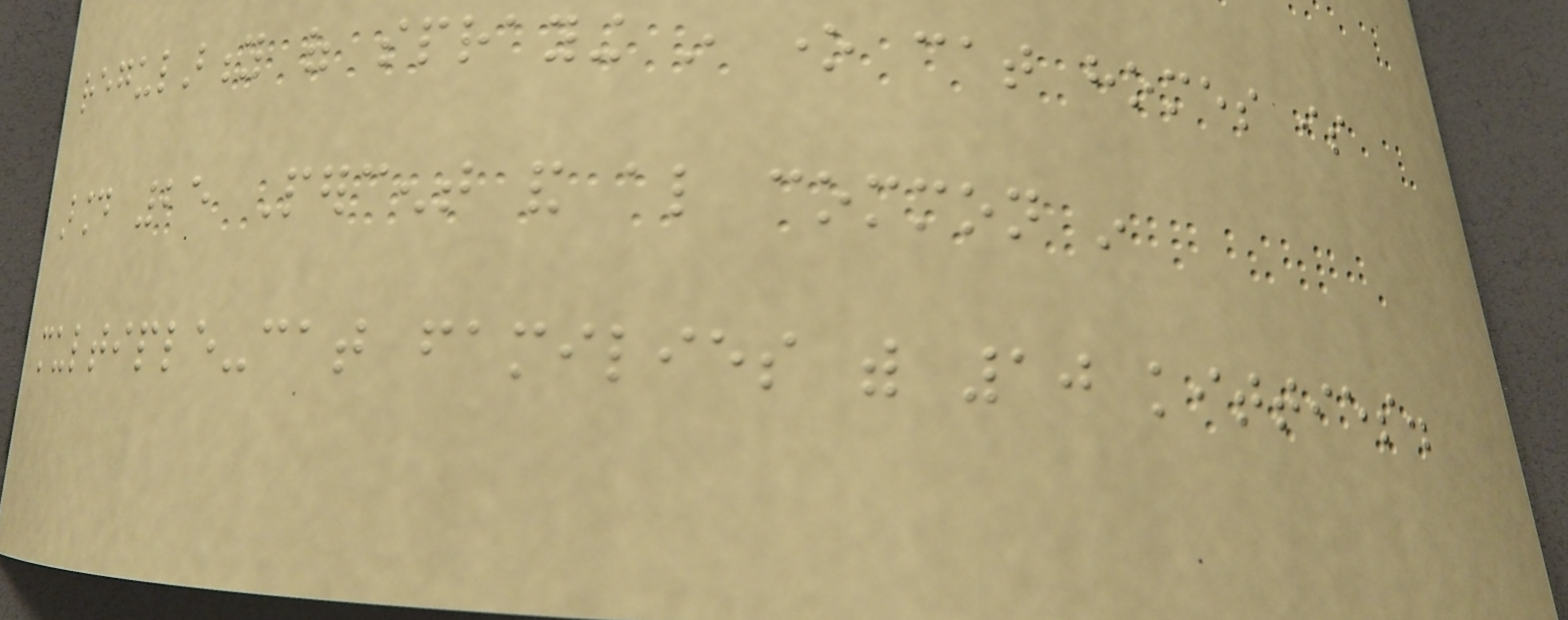regularity of spraying in one cat homes is
around 25 Percent and also common in
multiple-cat families with 10 kitties.
